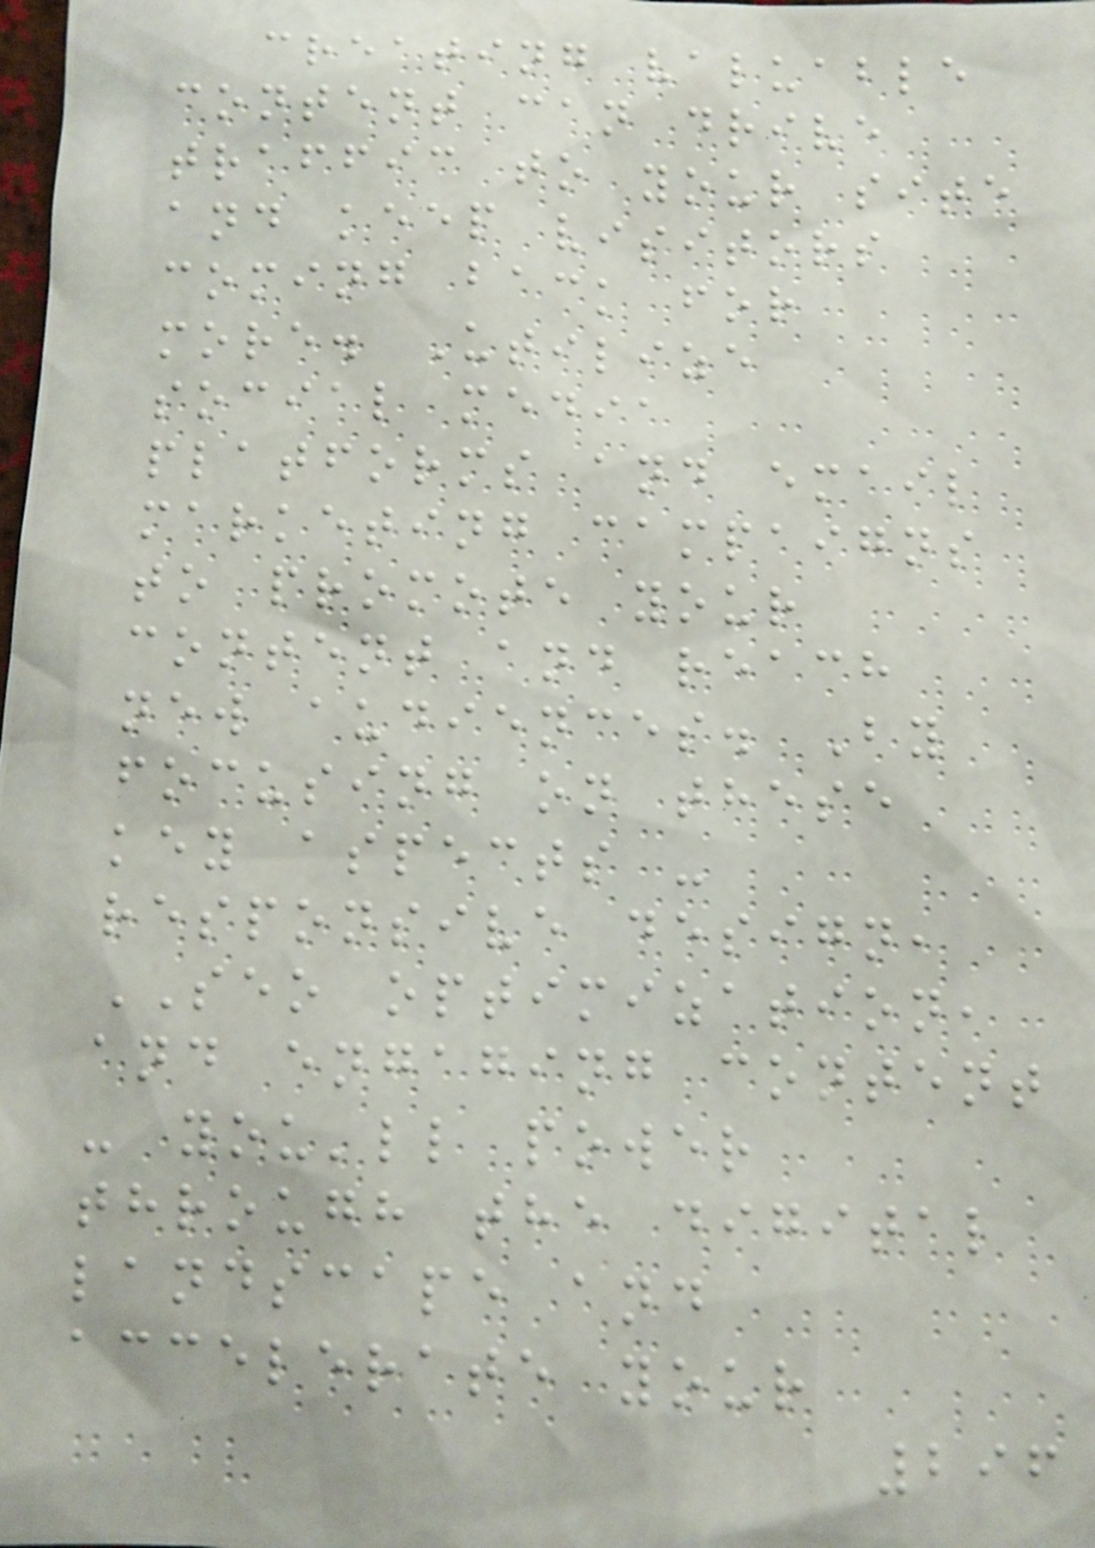creating valuable
content can drive
traffic to your site
and keep visitors
coming back for
more. Utilize
social media
platforms and email
marketing campaigns
to promote your
content and reach
new audiences. By
focusing on these
key aspects -
responsive design,
SEO optimization,
and engaging content
- you'll power
through the digital
landscape and
accelerate your
296
